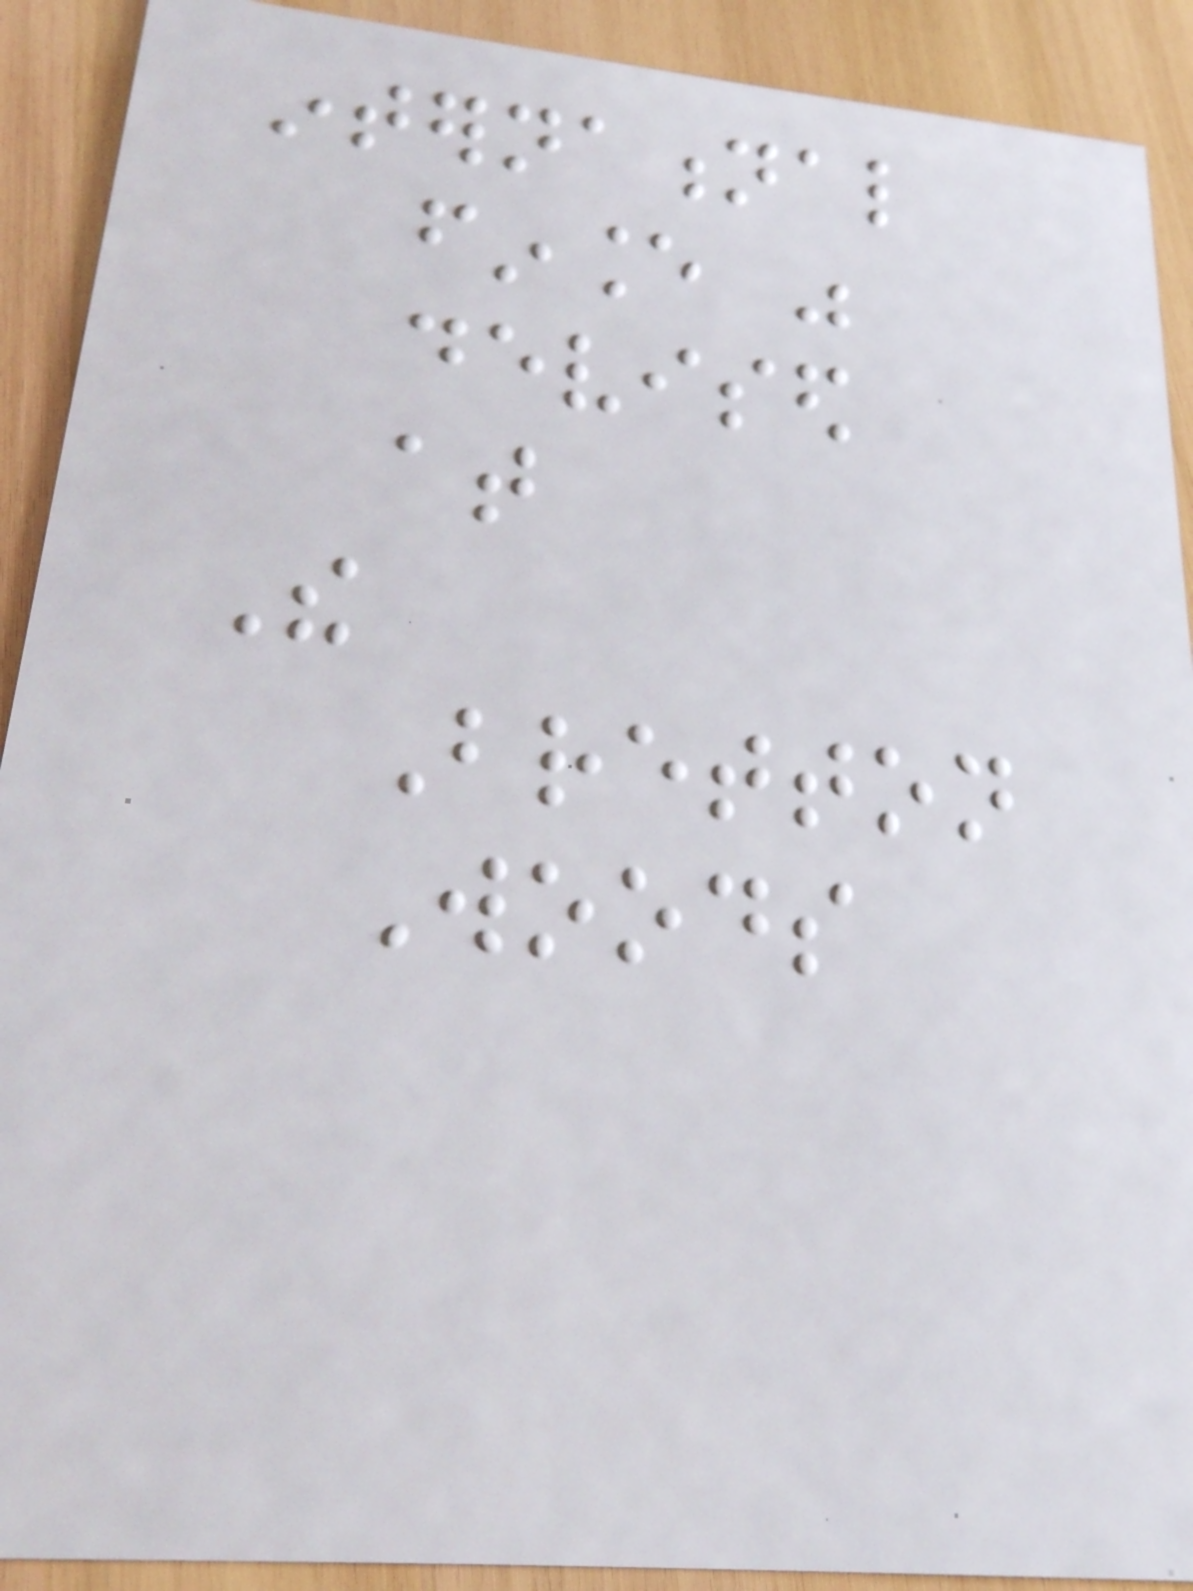international
finance was
devised
at
The
Bretton
Woods
